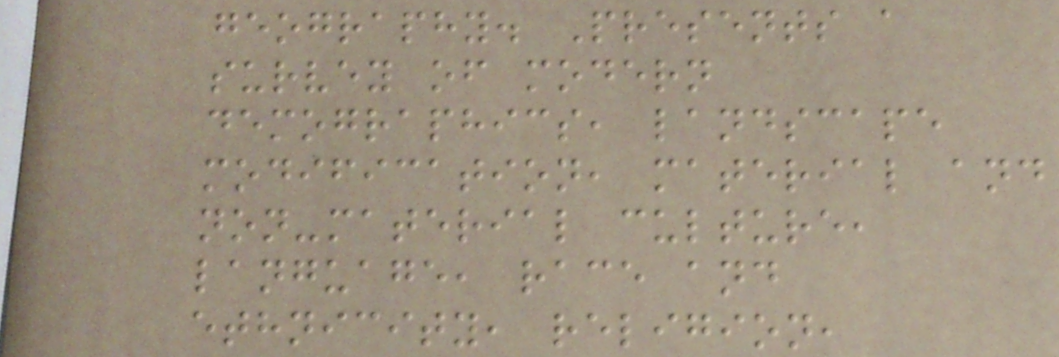geography. Presents a
survey of modern
demographics, landscape
modification, material and
non-material culture,
language, race and
ethnicity, religion,
